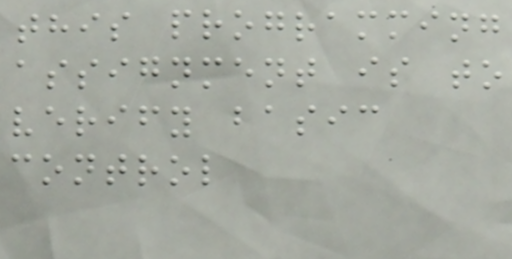this programming
assignment is to
verify basic
control
